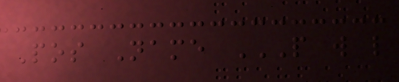Pos Name P W L
